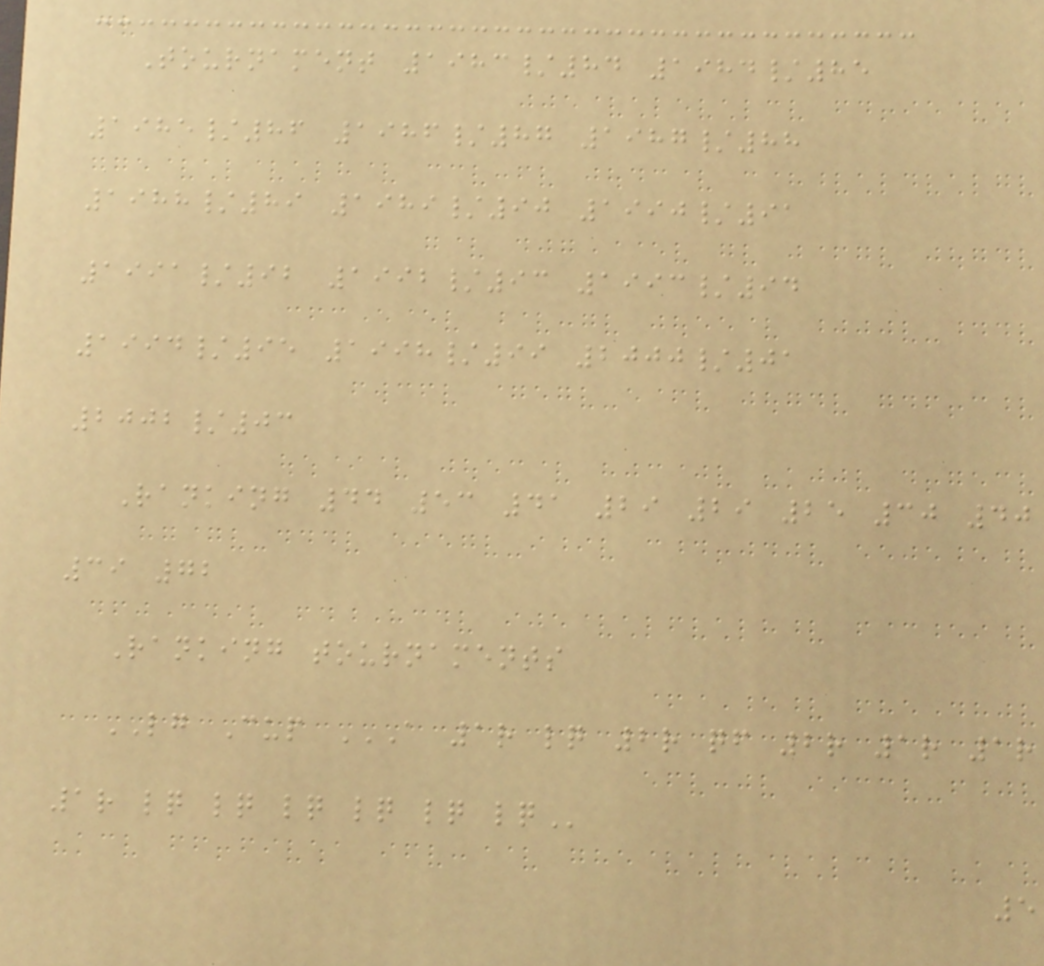Tournament 1983/84 1984/85
1985/86 1986/87 1987/88
1988/89 1989/90 1990/91
1991/92 1992/93 1993/94
1994/95 1998/99 2000/01
2002/03
Ranking 44 53 41 29 29 25 30 40
39 72
Ranking tournaments
LG Cup A 1R LQ 2R QF 2R 1R 1R
1R LQ LQ LQ LQ LQ LQ
5
